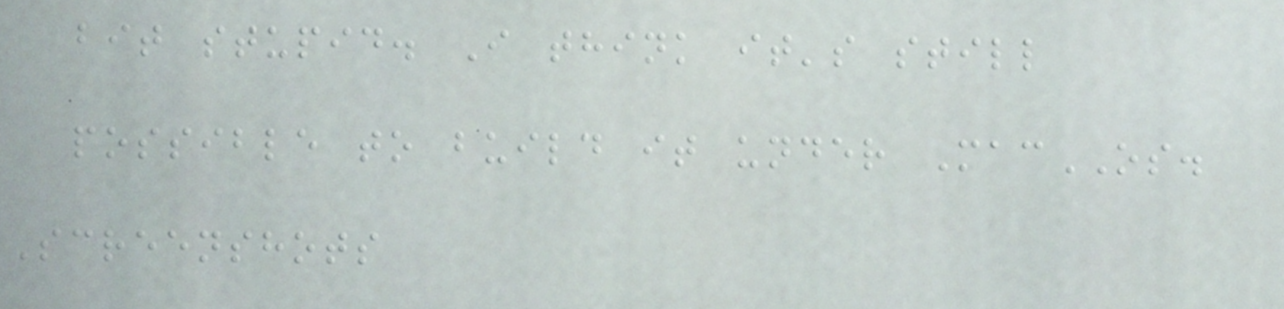bit stupid. I think it's still
possible to build it under MacOS.
Screenshots
